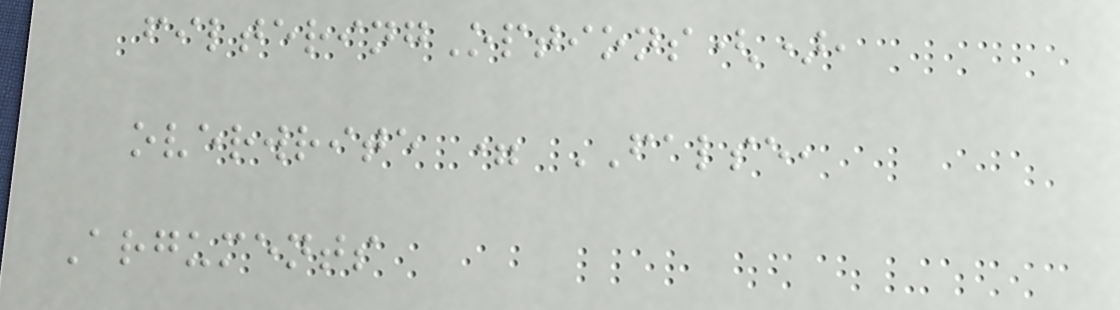filteringOptions(),
overwrite = FALSE,
Arguments
